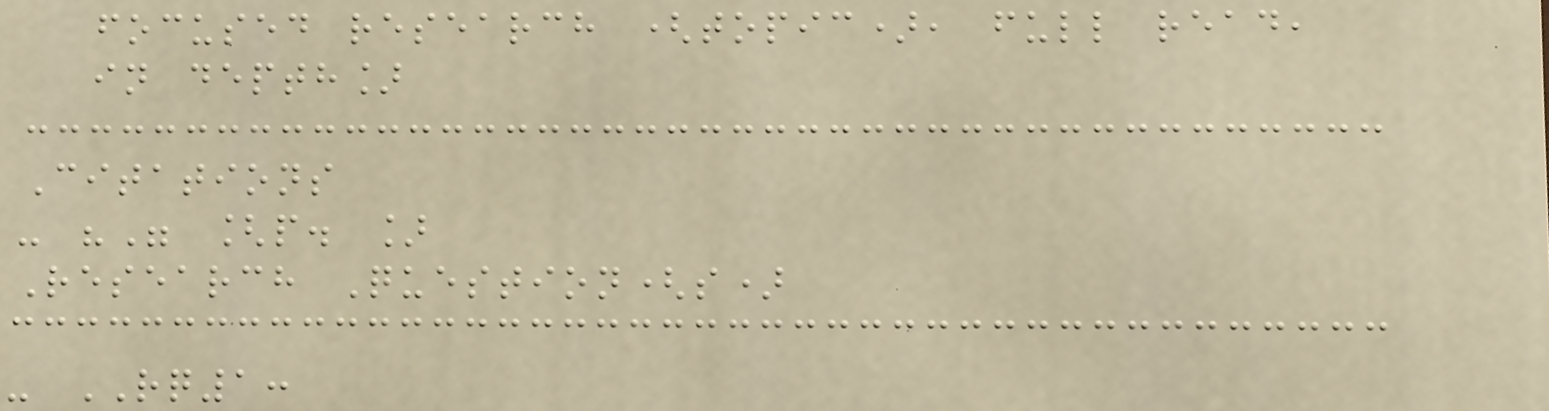focused research (topic), full read,
in depth]
Citations
- "" [p. ]
Research Question(s)
- RQ1:
